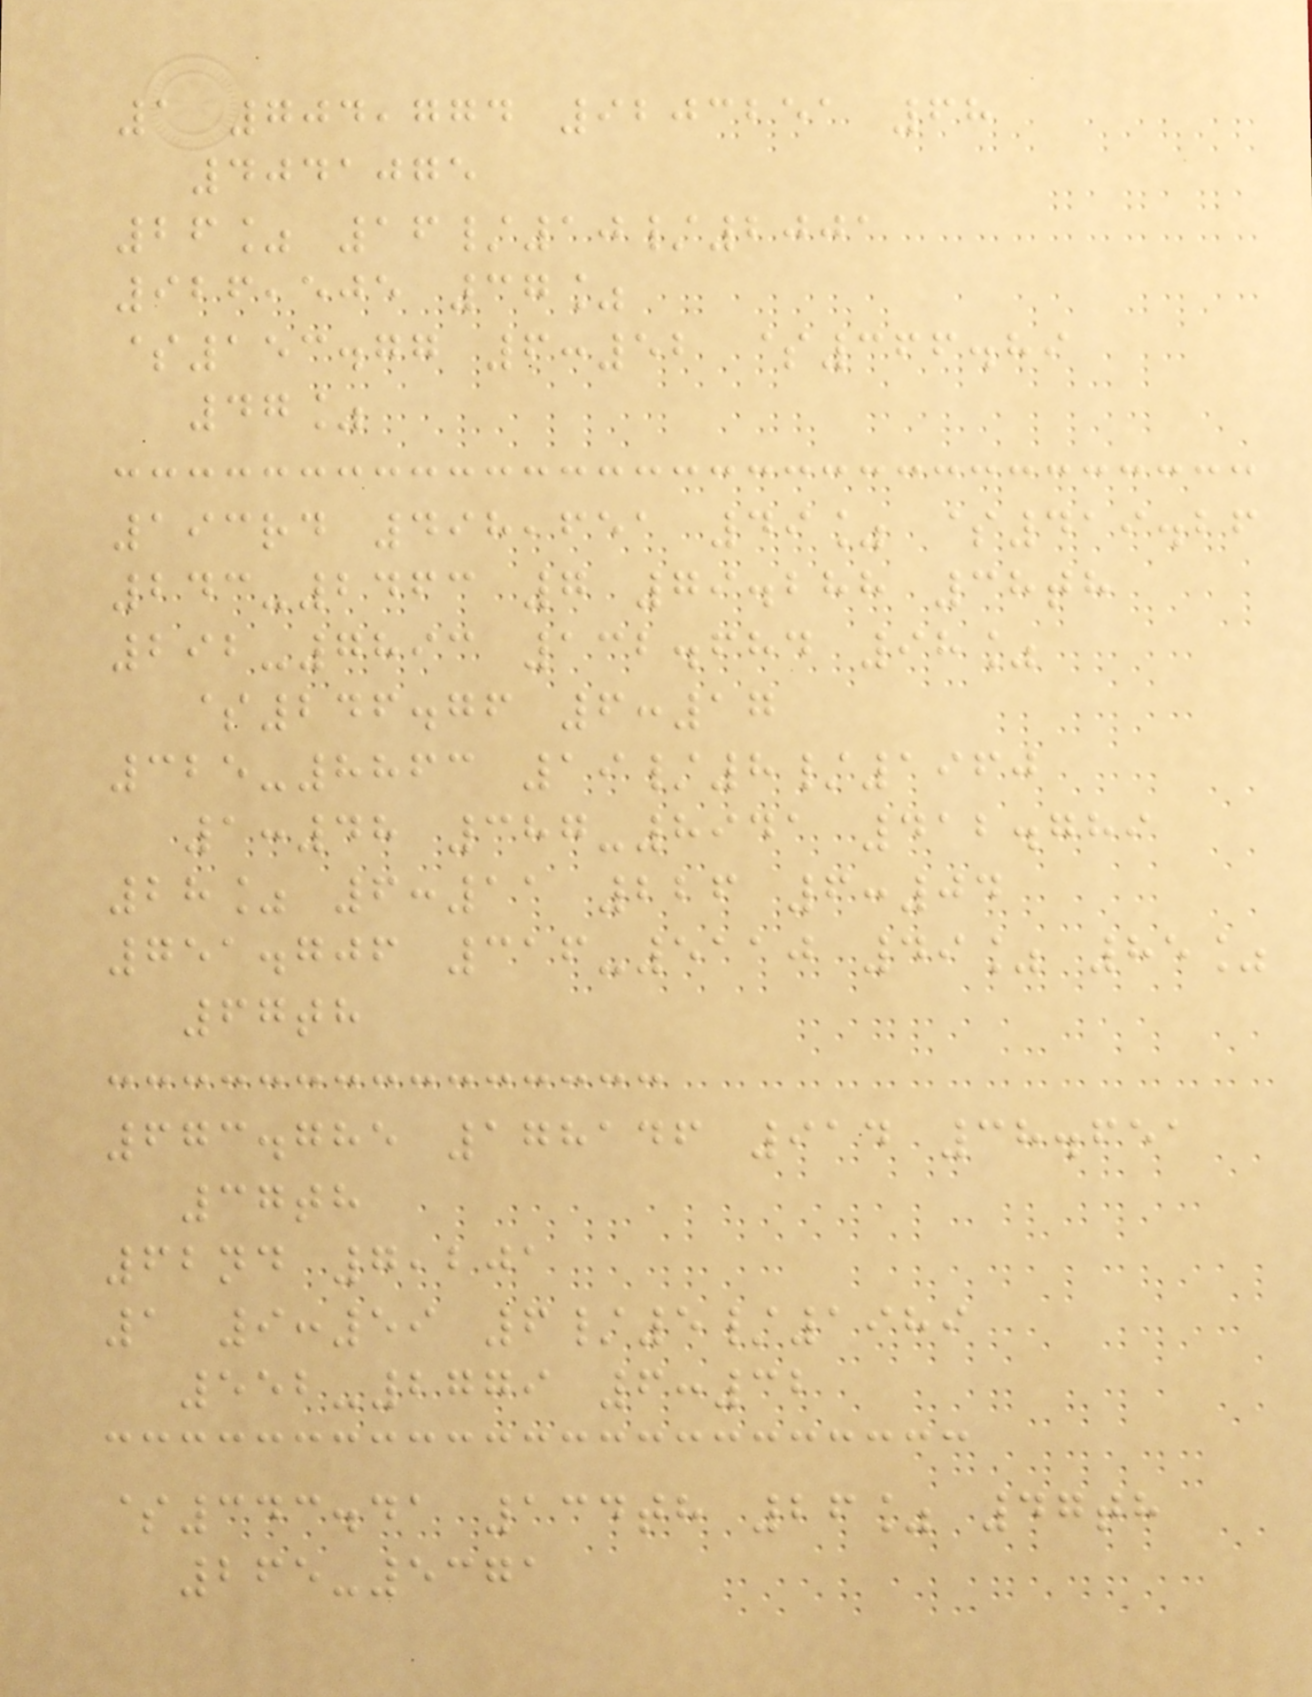1 704,774 9203251 68
4041075
26% 16/10/2001
926,505 37%
$153.77 6:52 $366.89
47%
193rd 498,651 49% $419.26
243-2463 7 79.288 38th
292-7893 132.684 98%
$246.76 6:17
325-8863 19/8/1960
1:48 387-8941 412.789
28% 6:11 226 6:04
751.706 316-5110 49% 85%
67th
673.785 178146 914 38.651
37th
62nd 7,201
1 9:59 6/5/1989
552-2779 6:32
$343.41 134th 26% 47th
265-5371
